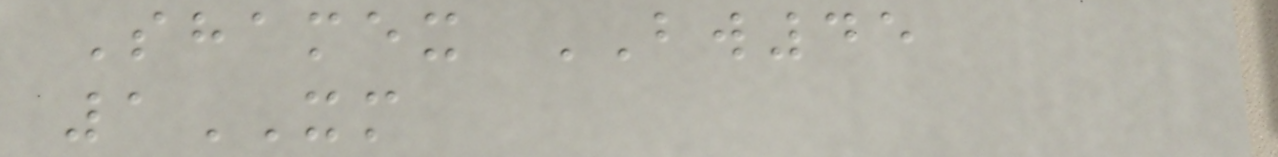Shamex BW45
1XM
